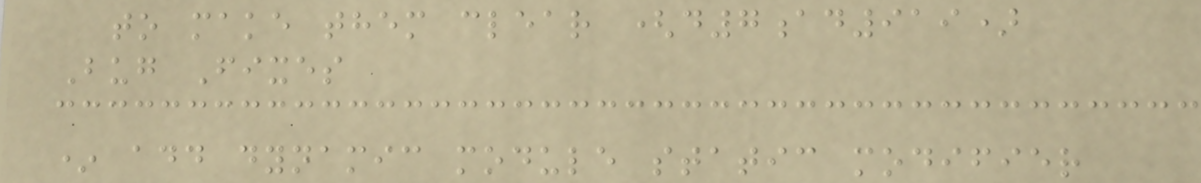to make them clear (d7ad919)
Bug Fixes
* add dynamic module static modifier
